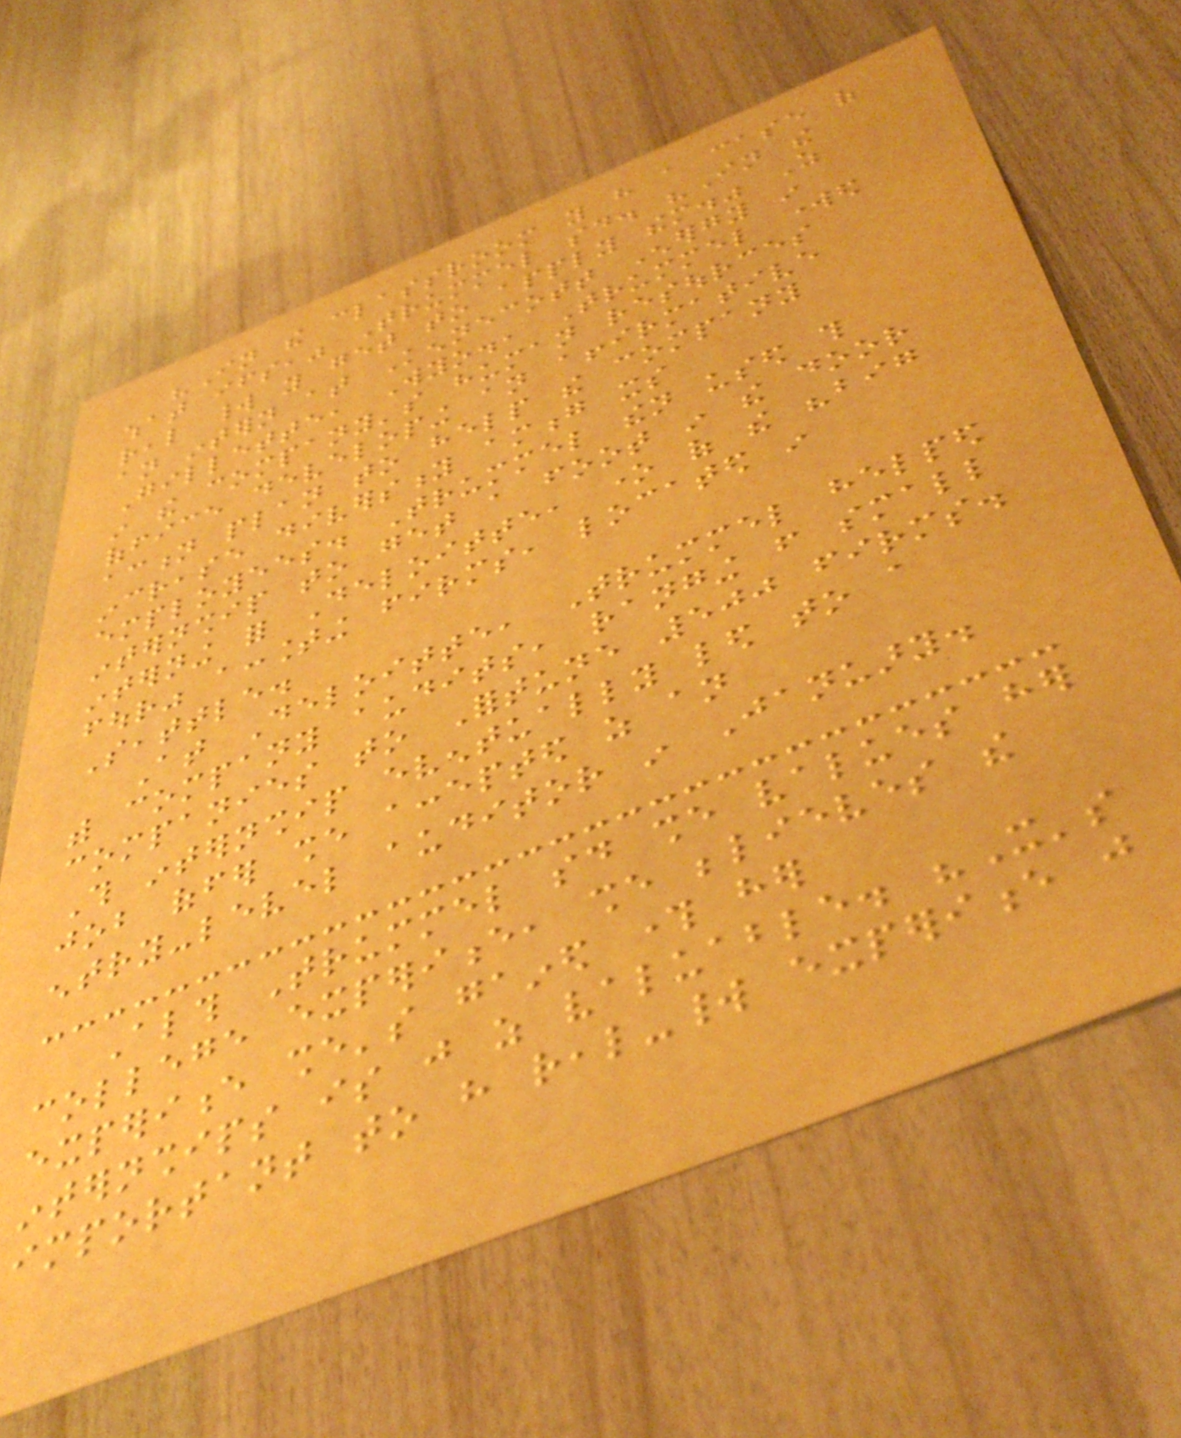"In the classroom you have a case of
what ifs," Trummel said. "In the
real world you get to apply them." As
an intern at Kennecott Energy in
Gillette, Wyo., Trummel worked
in the company's human resources
office developing an affirmative
action plan to help the company
increase diversity among its
employees. Trummel then used this
internship to get a foot in the door
interning for Deloitte, one of the "big
four" accounting firms, located in
Seattle.
At Deloitte, Trummel helped
with company audits, ranging from small
companies to Fortune 500 firms.
This internship eventually led to a
job offer she accepted as an
entry-level auditor in January.
Although Trummel said she values her
college experience, she believes the
experience she's gained through her
internships is just as valuable. "It's
important to have real-world experience just
